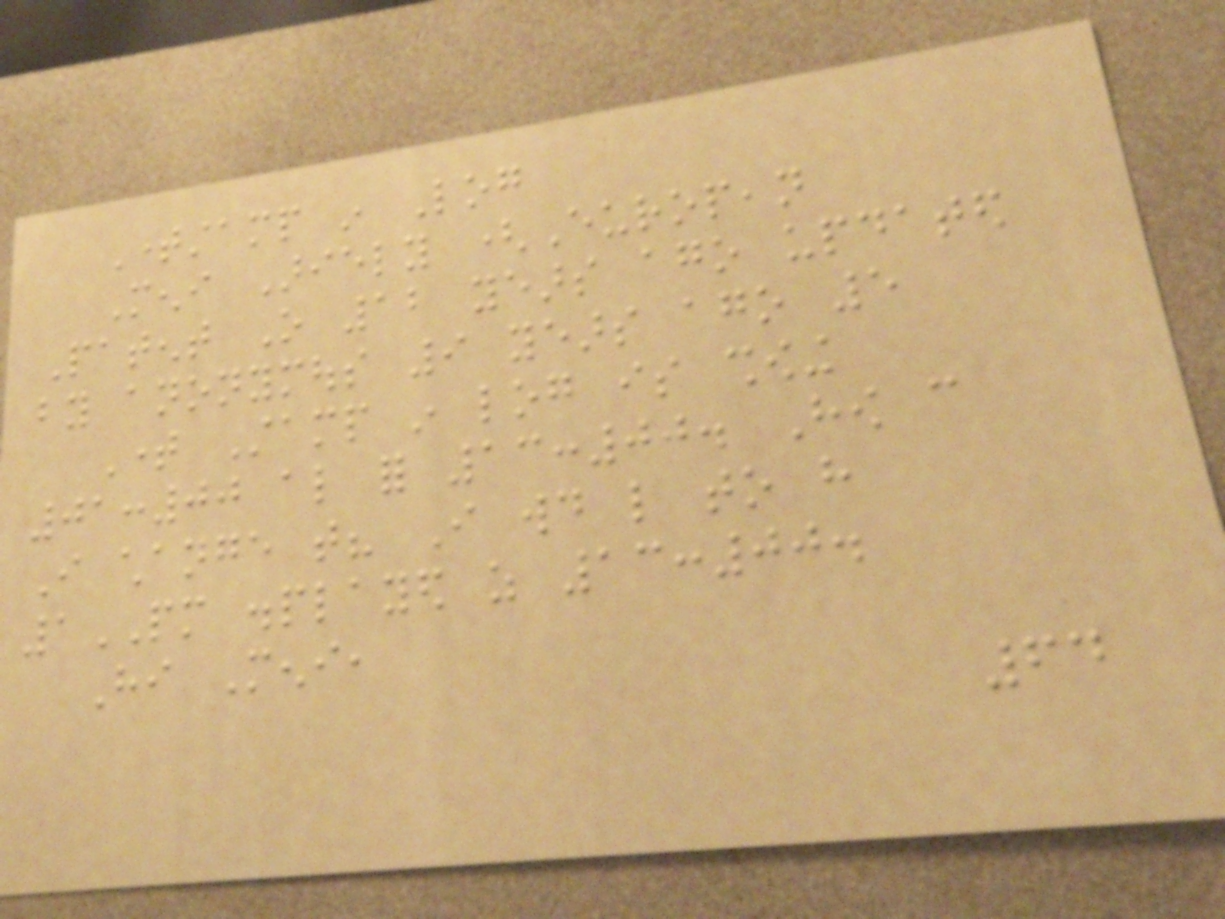Timestamp in Log
Meni Ariely (European
Patent O 12 years ago updated
by anonymous 9 years ago 5
Time Stamp in log is showing
01:00 also for 13:00. How can
I change that? I would like to have
1PM displayed as 13:00.
Hi Meni,
64
